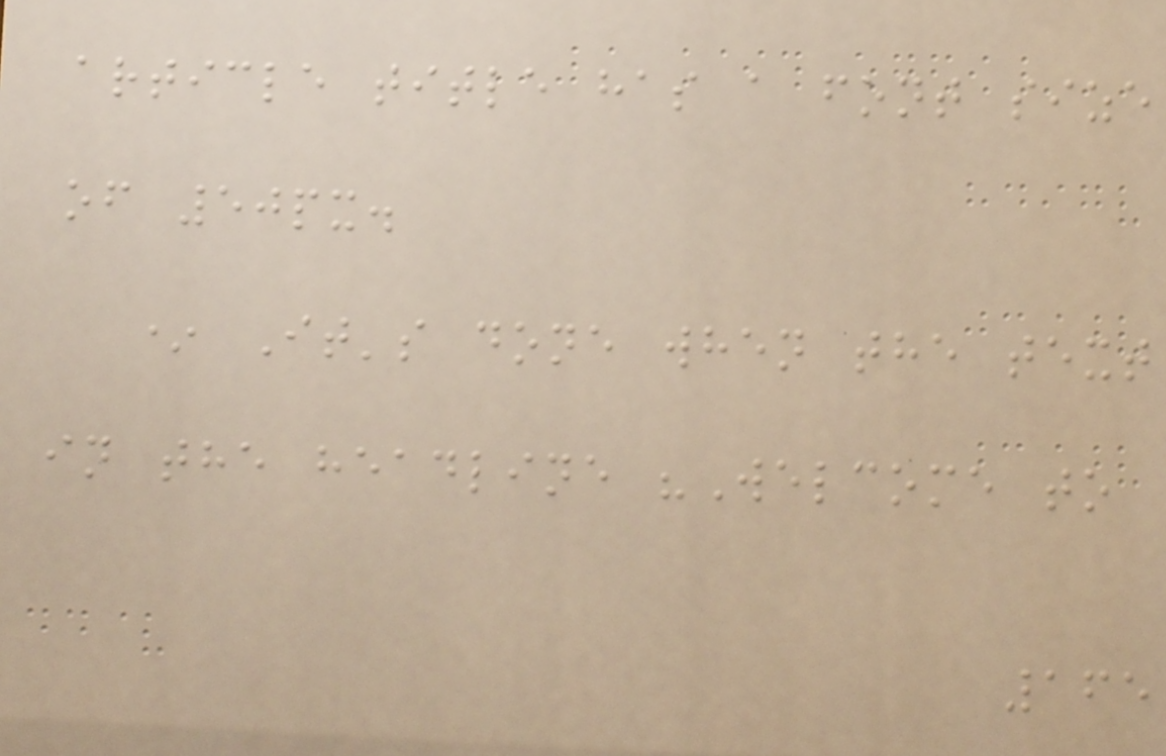article title has a font size
of 50px.
* It's done when the text
in the headline "Welcome to
165
